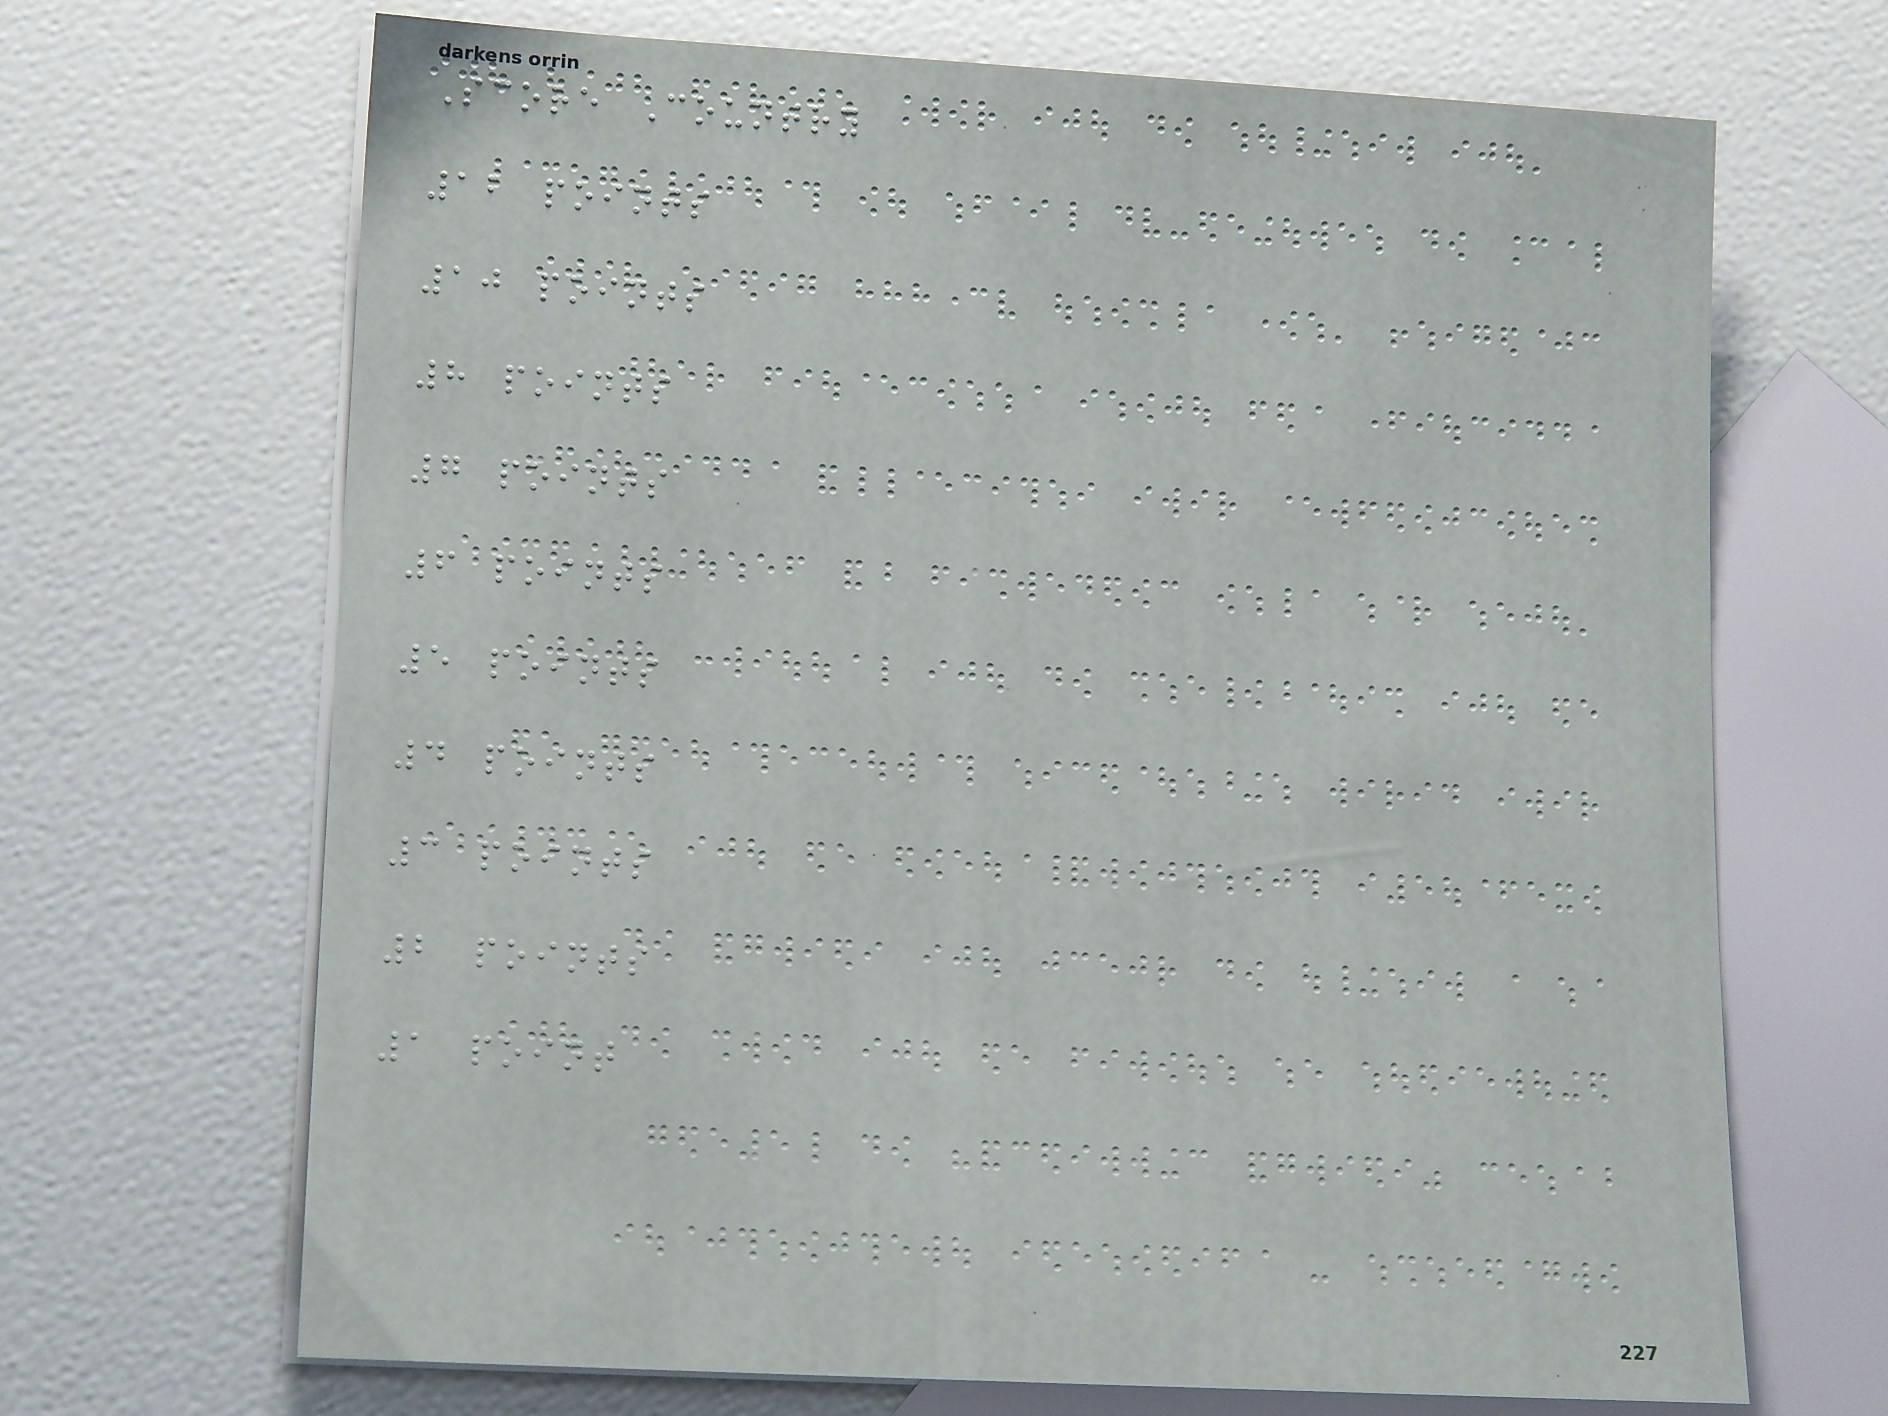Score Country
12 points
10 points
8 points
7 points
6 points
5 points
4 points
3 points
2 points
1 point
